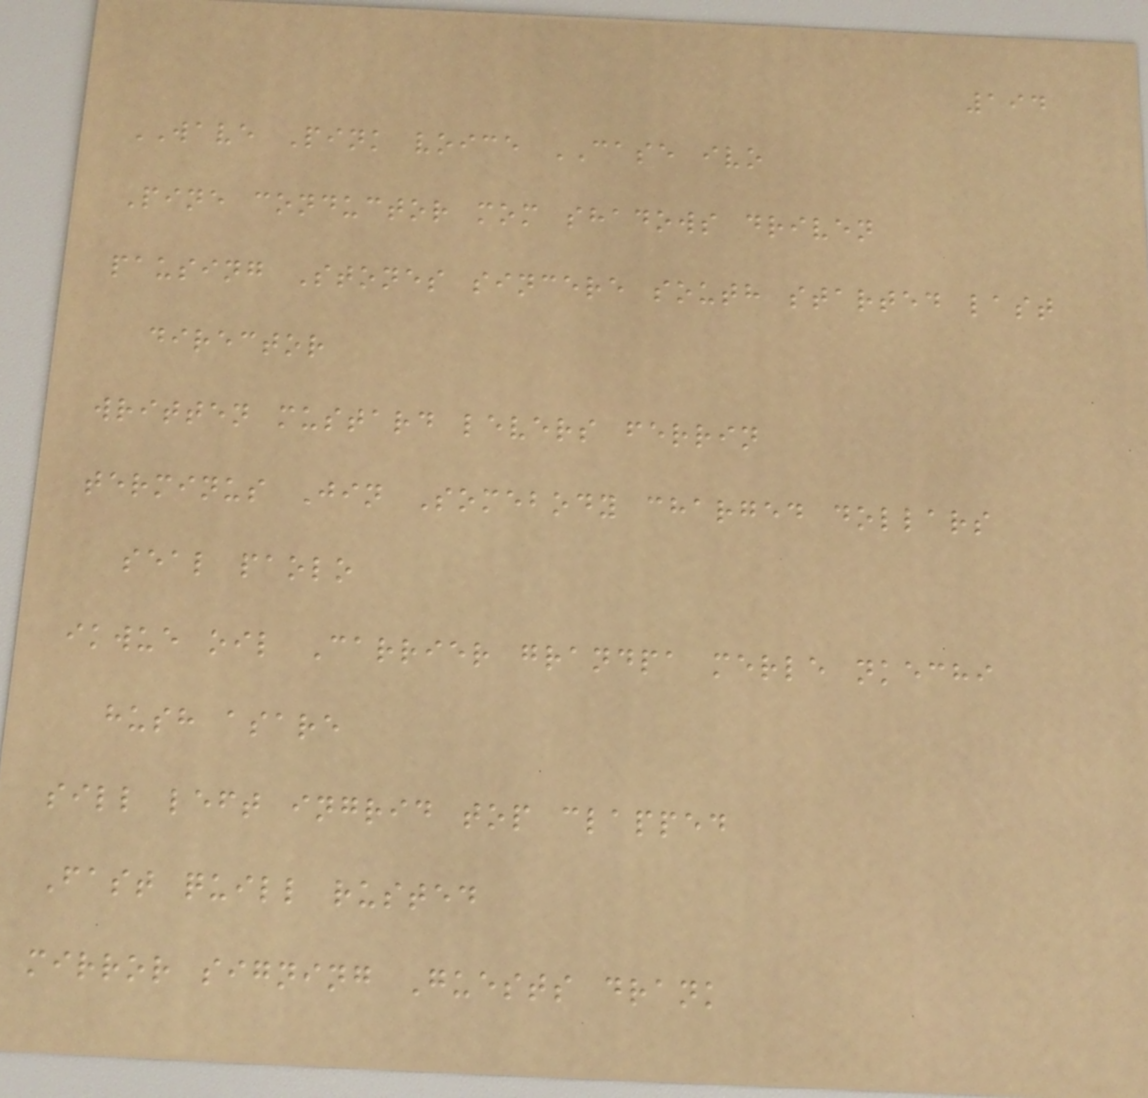194
WAVE Pink voice CASE ivo
Pine conductor mom shadows driven
pausing Stones sincere south started last
director
written mustard levers ferrin
terminus Jin Somebody charged dollars
seal paolo
ikwue oil Carrier grandpa merle nkechi
hush asare
sill left ingrid top clapped
Fast quill rusted
mirror signing Guests drank
